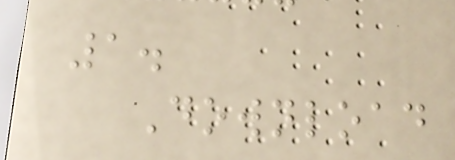1.
Download
